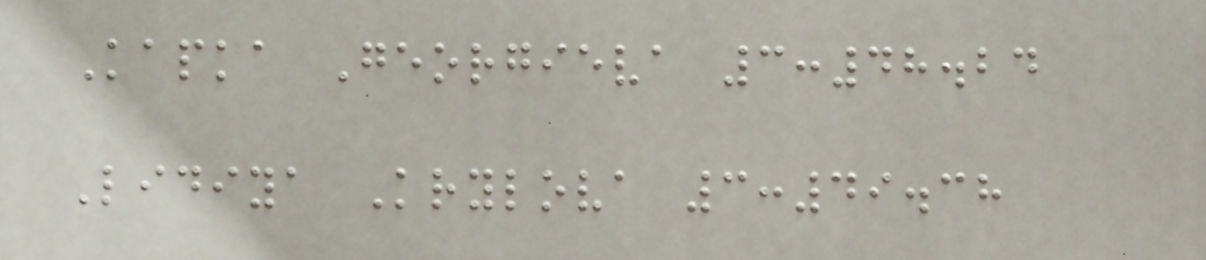Kapka Georgieva 3:48.24
Lidiya Krylova 3:49.38
